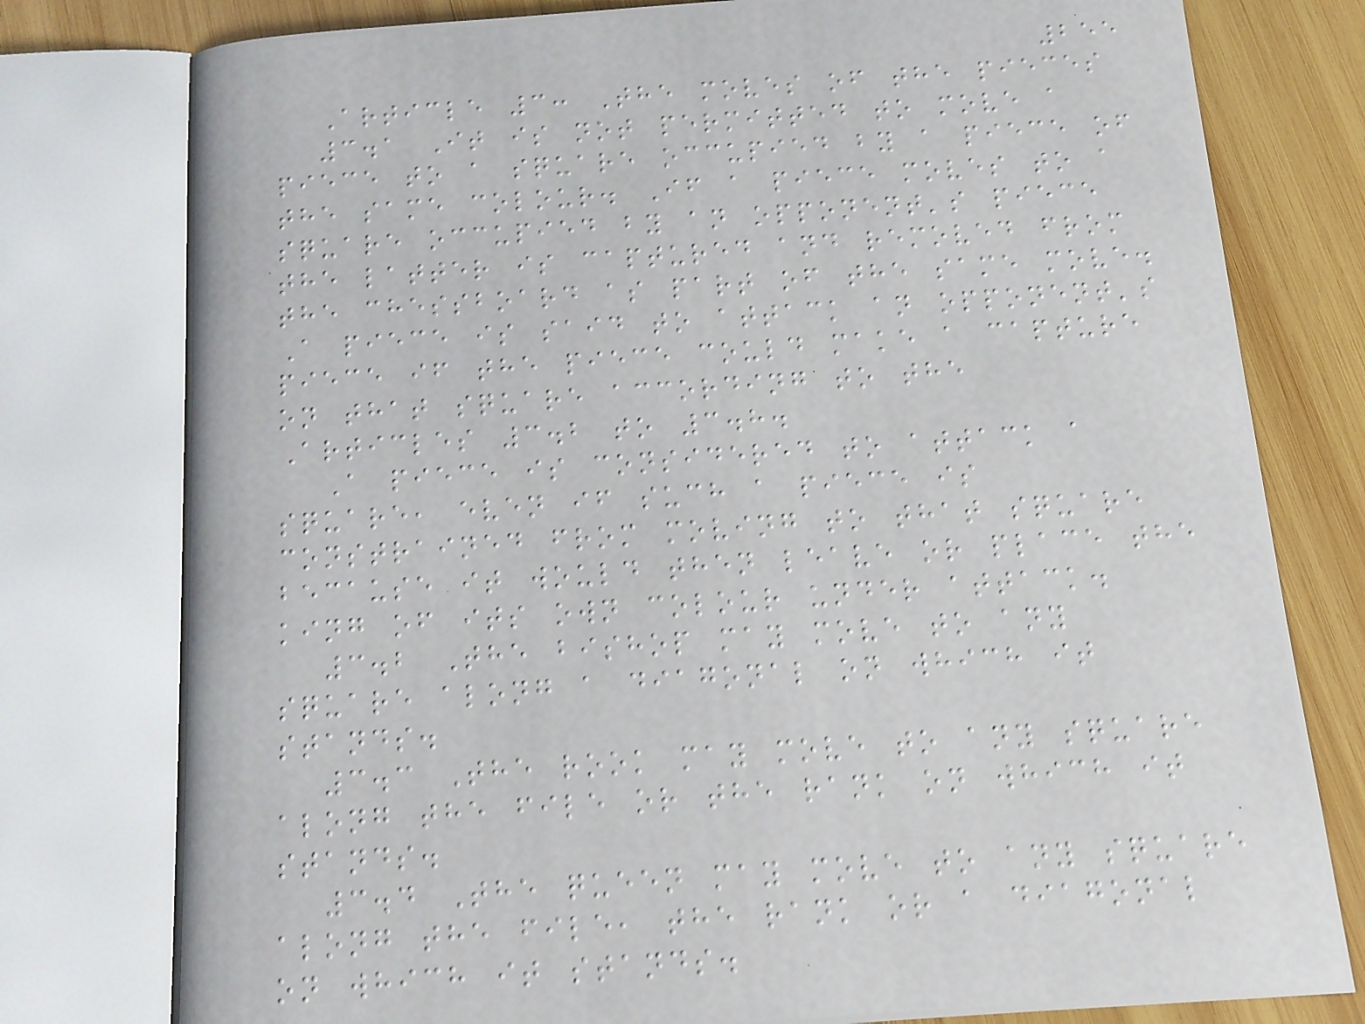255
Article 3: The moves of the pieces
3.1 It is not permitted to move a
piece to a square occupied by a piece of
the same colour. If a piece moves to a
square occupied by an opponent's piece
the latter is captured and removed from
the chessboard as part of the same move.
A piece is said to attack an opponent's
piece if the piece could make a capture
on that square according to the
Articles 3.2 to 3.8.
A piece is considered to attack a
square, even if such a piece is
constrained from moving to that square
because it would then leave or place the
king of its own colour under attack.
3.2 The bishop may move to any
square along a diagonal on which it
stands.
3.3 The rook may move to any square
along the file or the rank on which it
stands.
3.4 The queen may move to any square
along the file, the rank or a diagonal
on which it stands.
